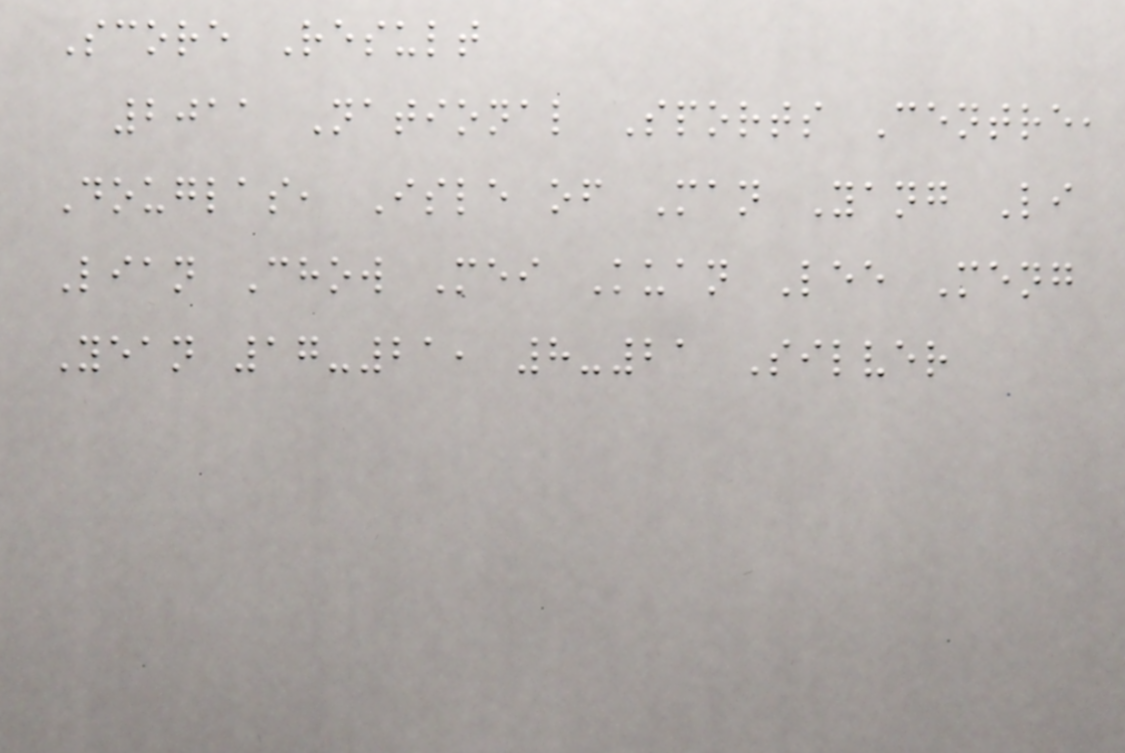Score Result
2011 National Sports Centre,
Douglas, Isle of Man Yang Li
Lian Chow Mei Kuan Lee Meng
Yean 17-21, 8-21 Silver
